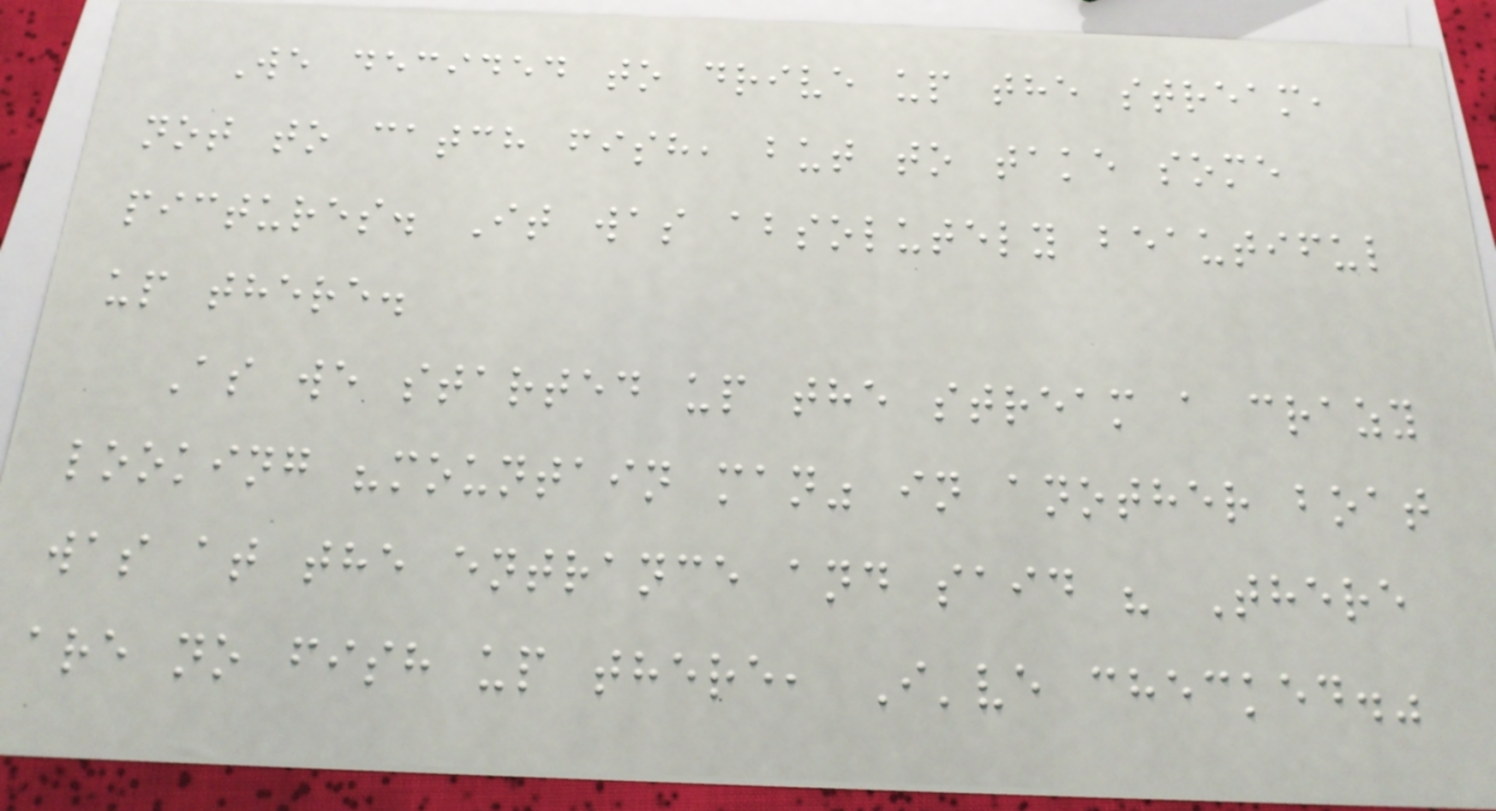We decided to drive up the stream,
not to catch fish, but to take some
pictures. It was absolutely beautiful
up there.
As we started up the stream a crazy
looking "mountain man" in another boat
was at the entrance and said " There
are no fish up there, I've checked."
